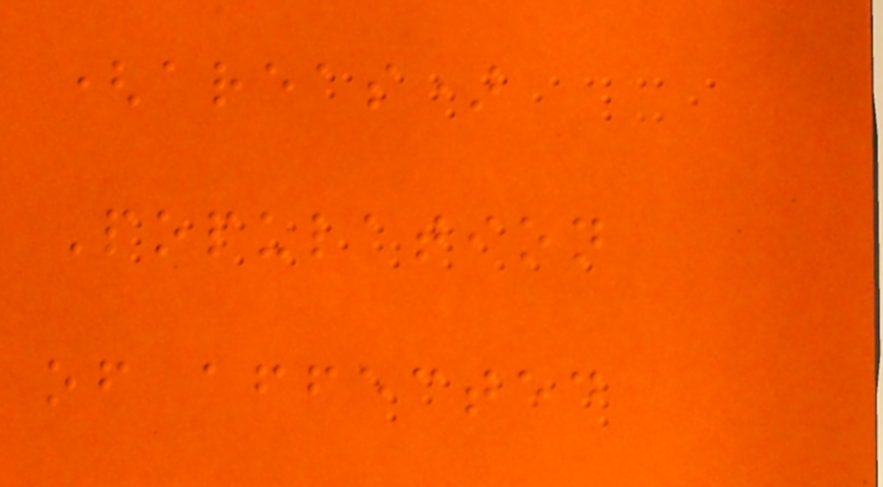(areas)
Population
of affected
